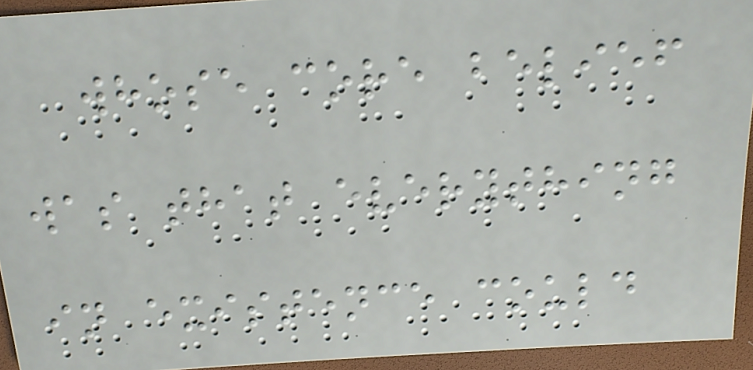whose core belief
was that everything
in existence could
